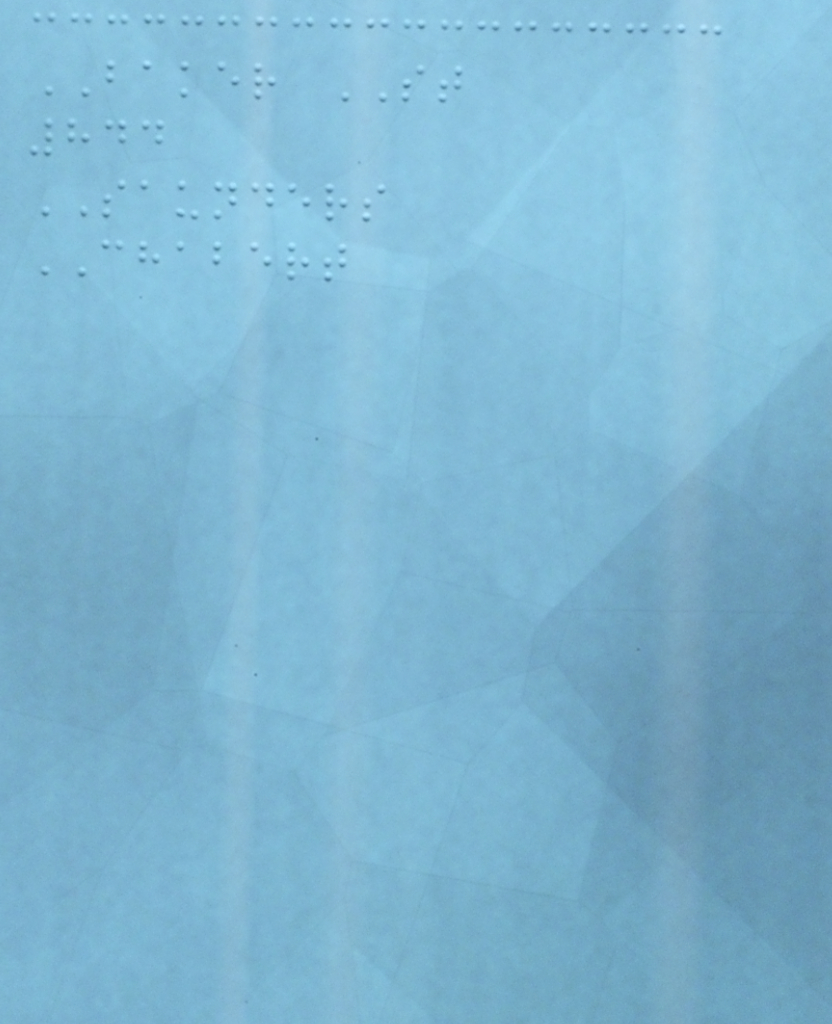BAKER ST
844
SAUNDERS
CHABERT
